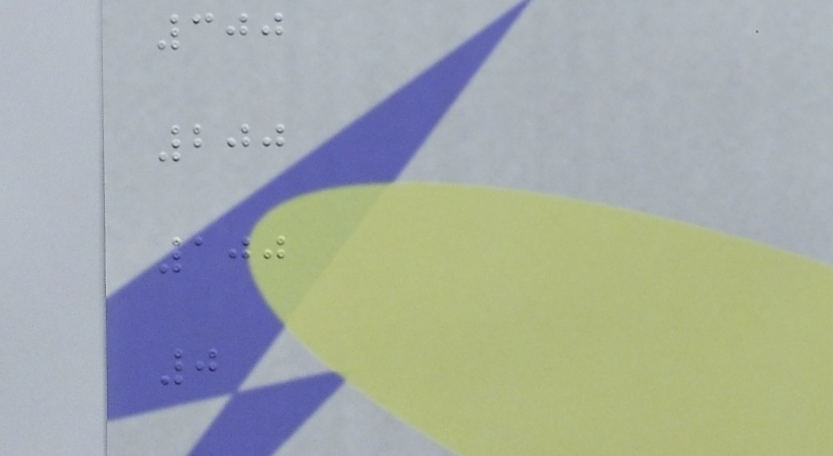300
200
100
0
